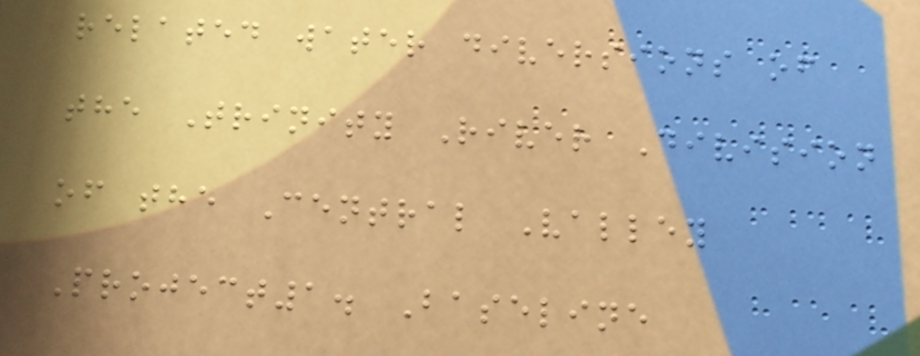related water diversions of
the Trinity River Division
of the Central Valley
Project1. Baseline
